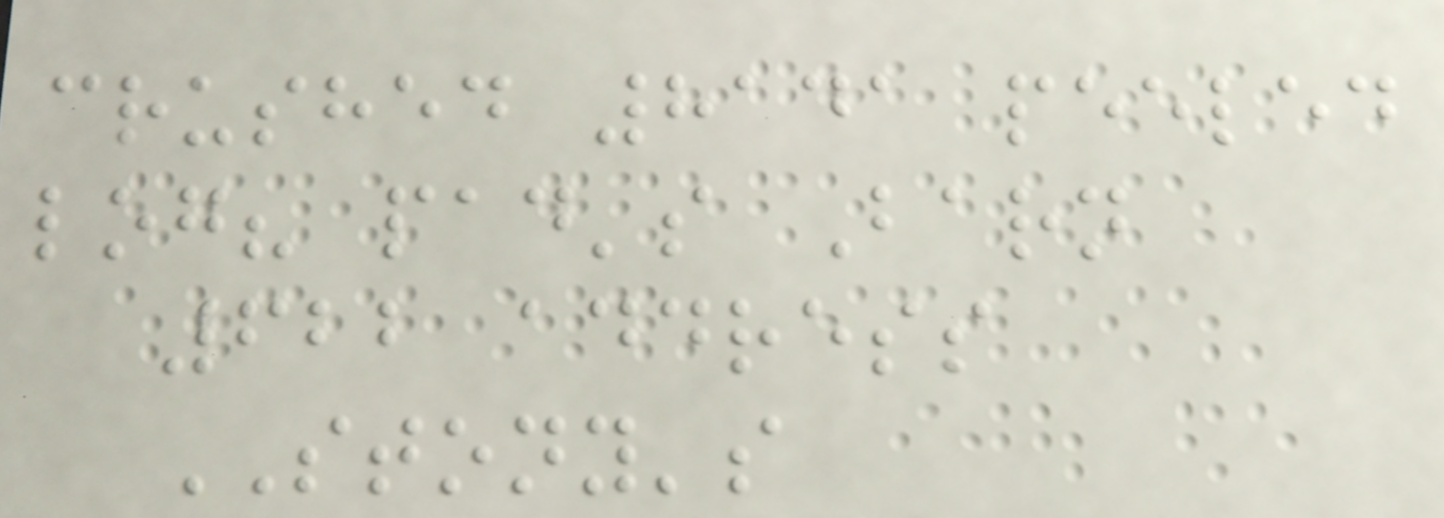crushed 8141 peeled
log? pad's Barn
622 address
STONY's
